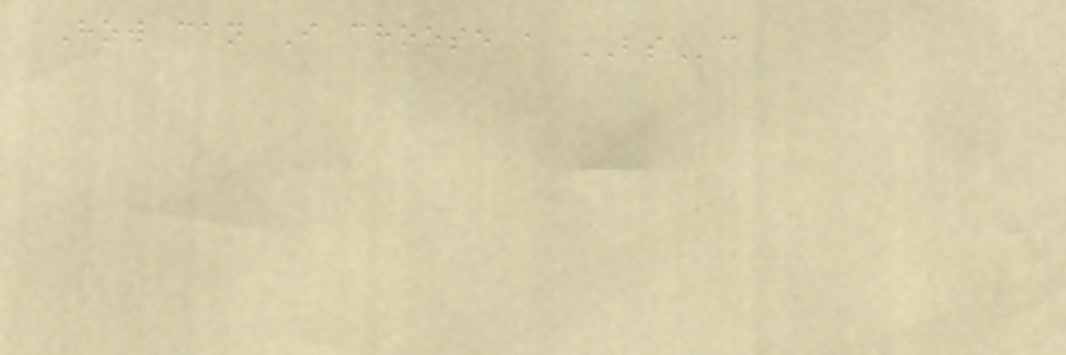How can I choose a BSc
